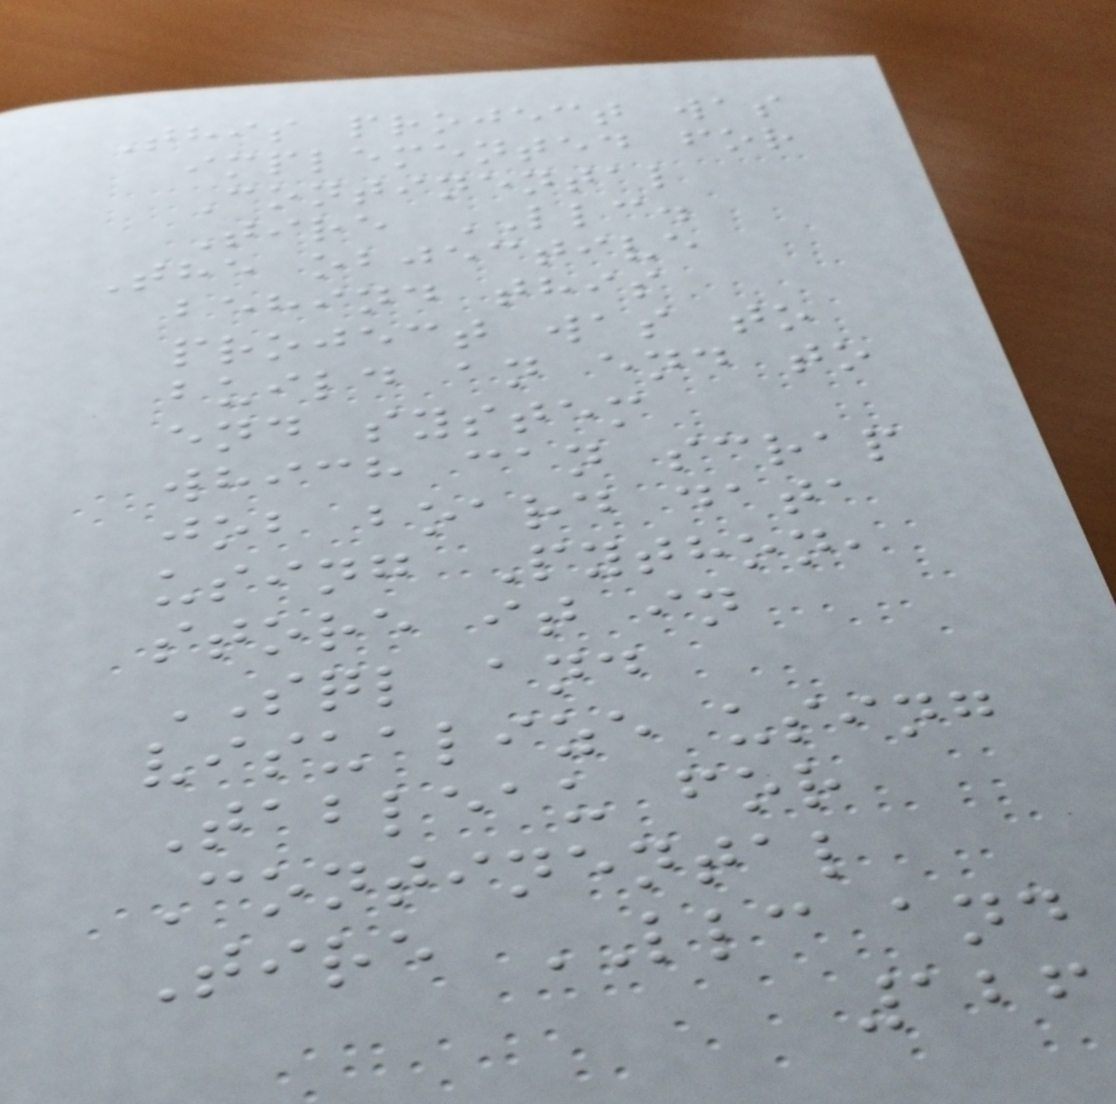This project was
implemented for
Continental
Tire LLC.
The objective
behind this
project was to
build an end to
end system
which can scrap
job board data
using Python,
store it in
SQL and
visualize using
Tableau for
Continental
Tire LLC and
126
